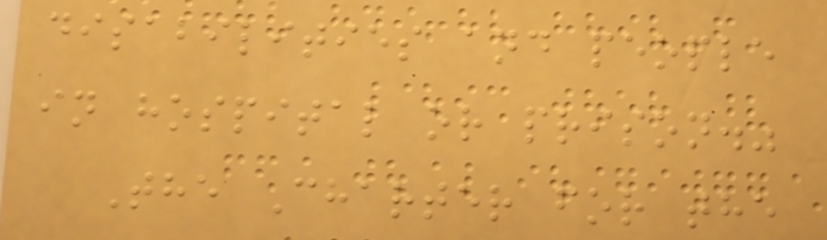disabilities and people
in hospital or prison."
The Charter for the
